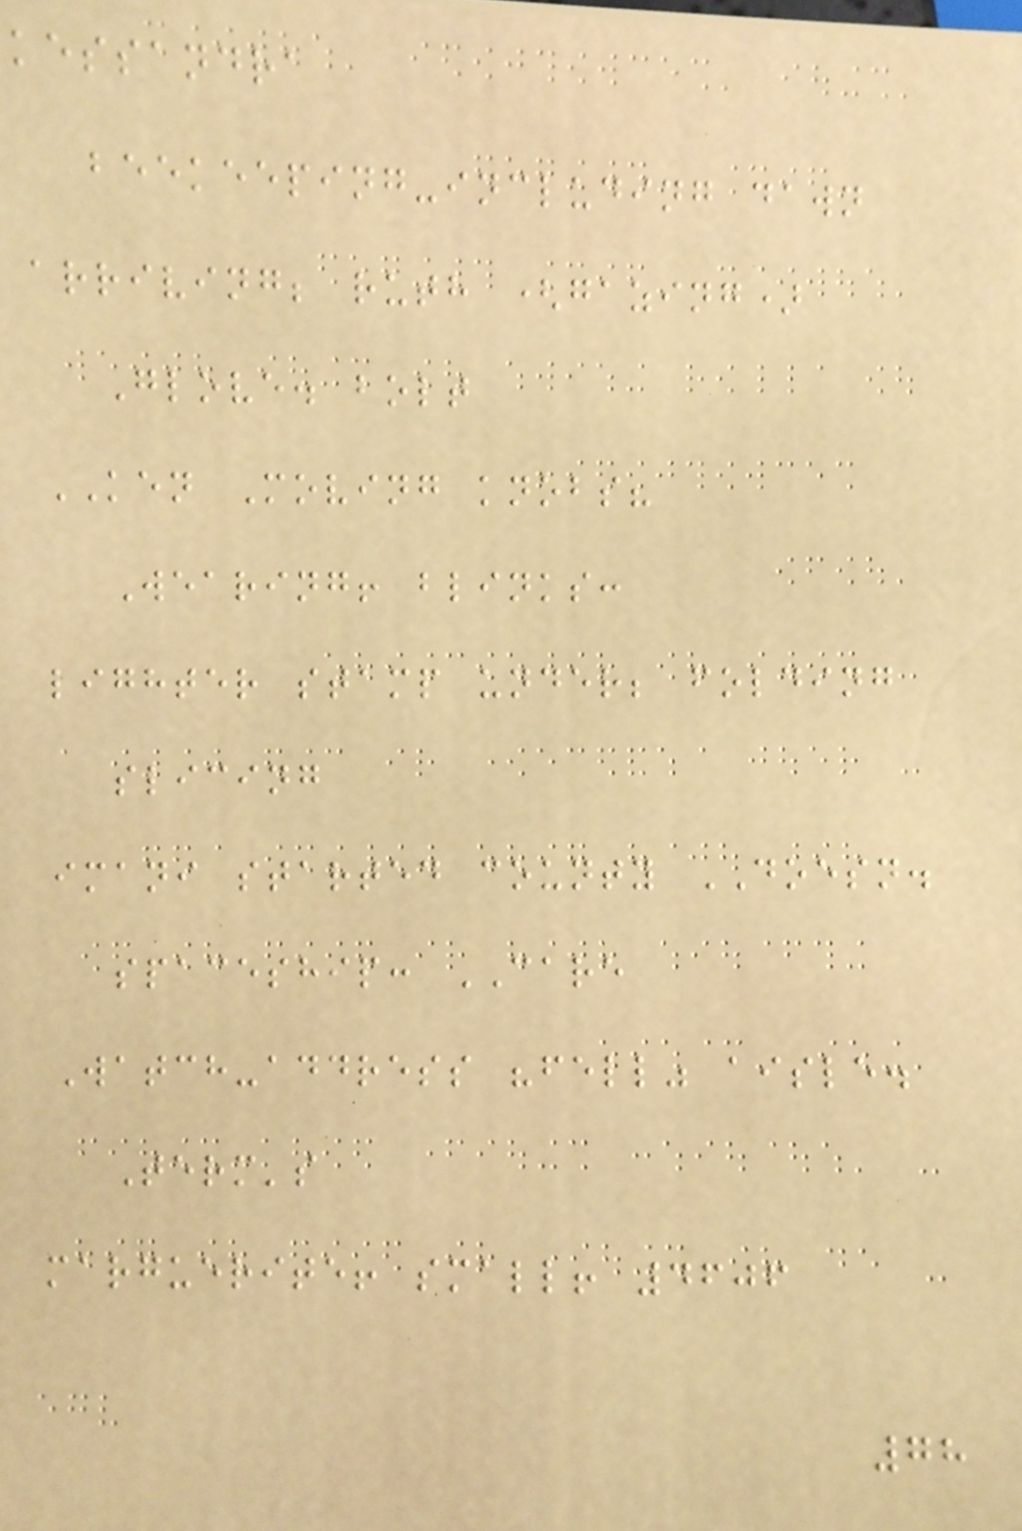kessandra
beekeeping-including dawn
arriving; ruth (gazing)
Glove. bolt
KEN Moving knobs?
Wearing! blinks:
lighter stamp under; folding
slicing
imani started county DOESN.
spaceship: CARE
Watch-address "fell" aisle.
Term's
marguerite! small! 4606
78
